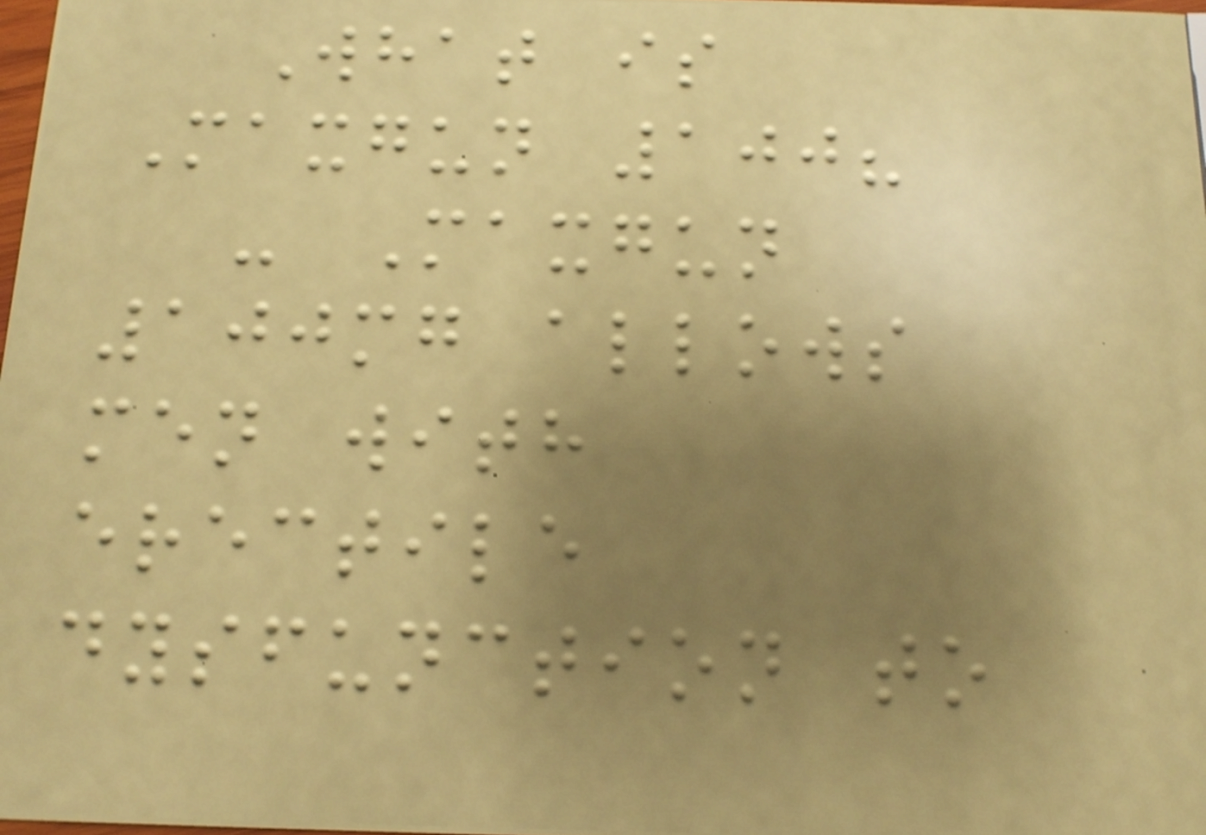What is
Maxgun 100?
- Maxgun
100mg allows
men with
erectile
dysfunction to
